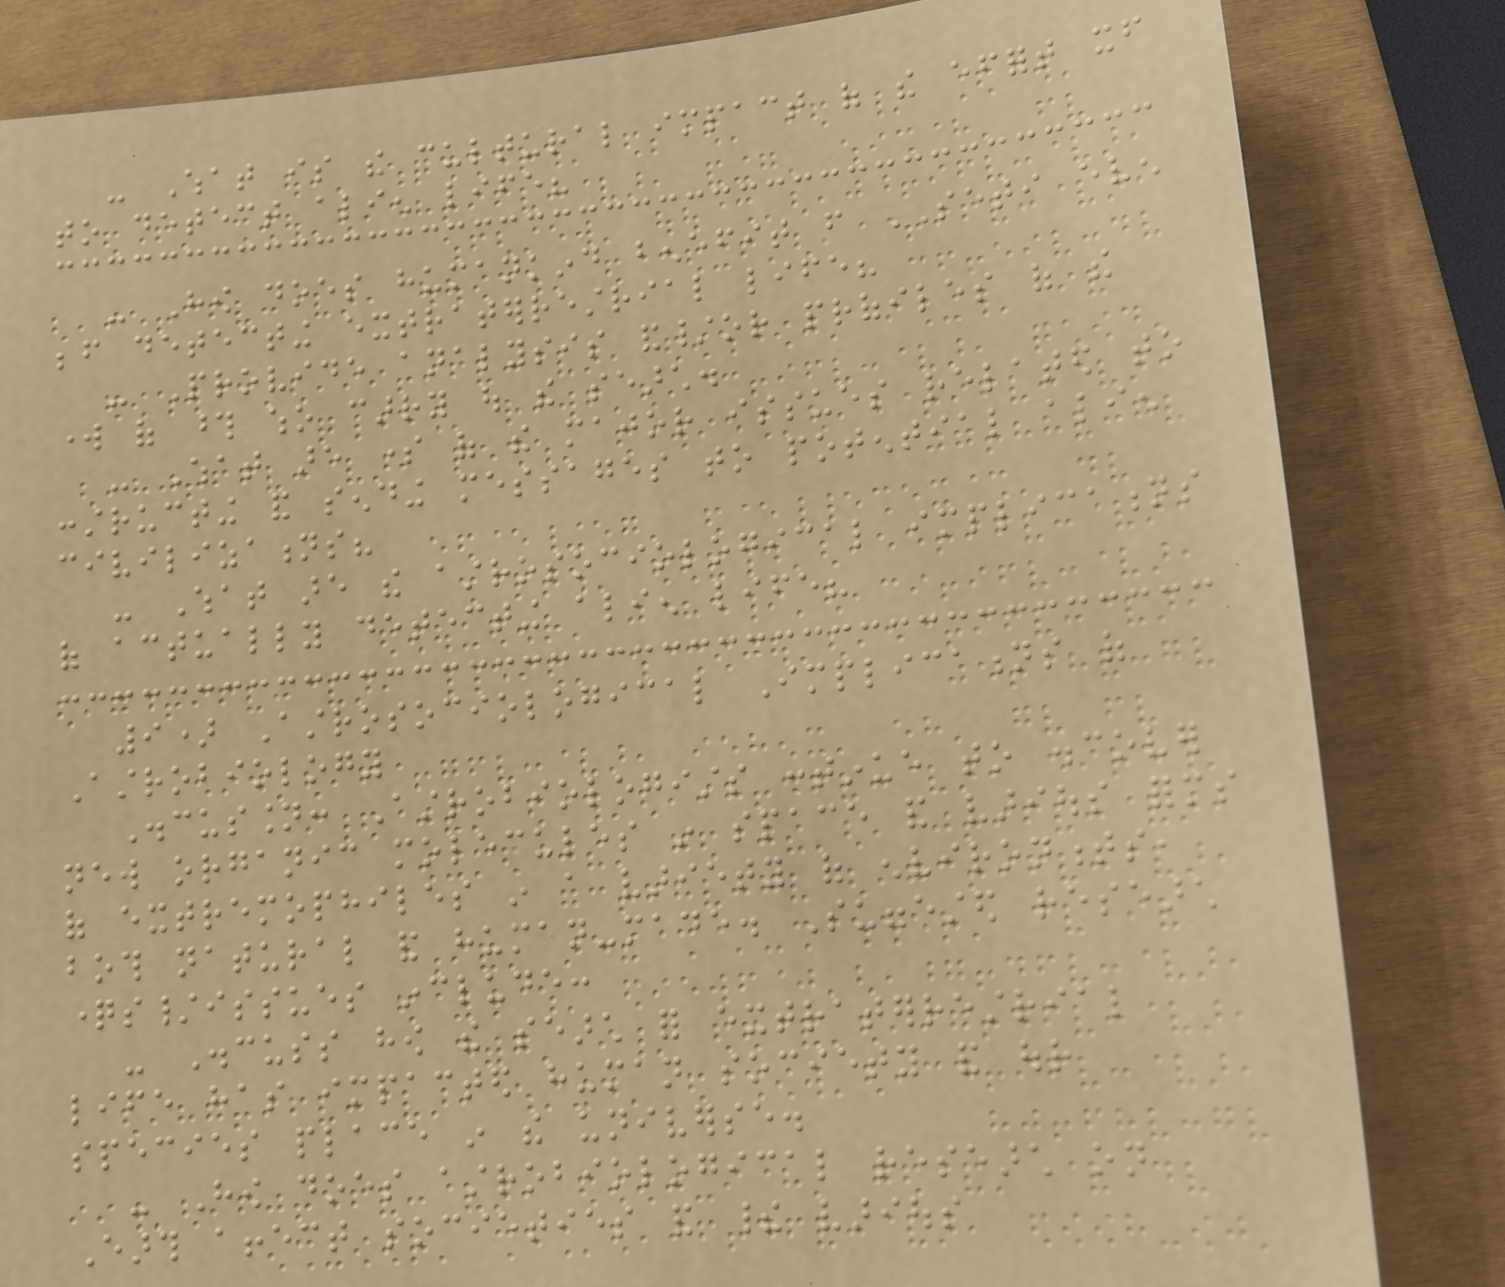- What is the cultural impact of the effort itself
to detect alien life?
- How does humankind benefit from SETI even
before detecting extraterrestrial life?
- Provide analysis and/or profiles of the
work of those who carry out the search.
- What are some of the major issues related to
constructing and sending messages to potential alien
civilizations?
- What are the astrosociological implications
of actually detecting alien life?
9) Astrosociological Implications of
Astrobiology
Discussion: Astrobiologists continue to discover
new organic molecules in space and various forms
of extremophiles in a variety of environments,
both natural and human-made. Suggested research
questions/issues include:
- Discuss how the search for extraterrestrial
life has impacted human society and our
species place in the universe.
- How does astrobiological research on
Earth affect societies and their various
